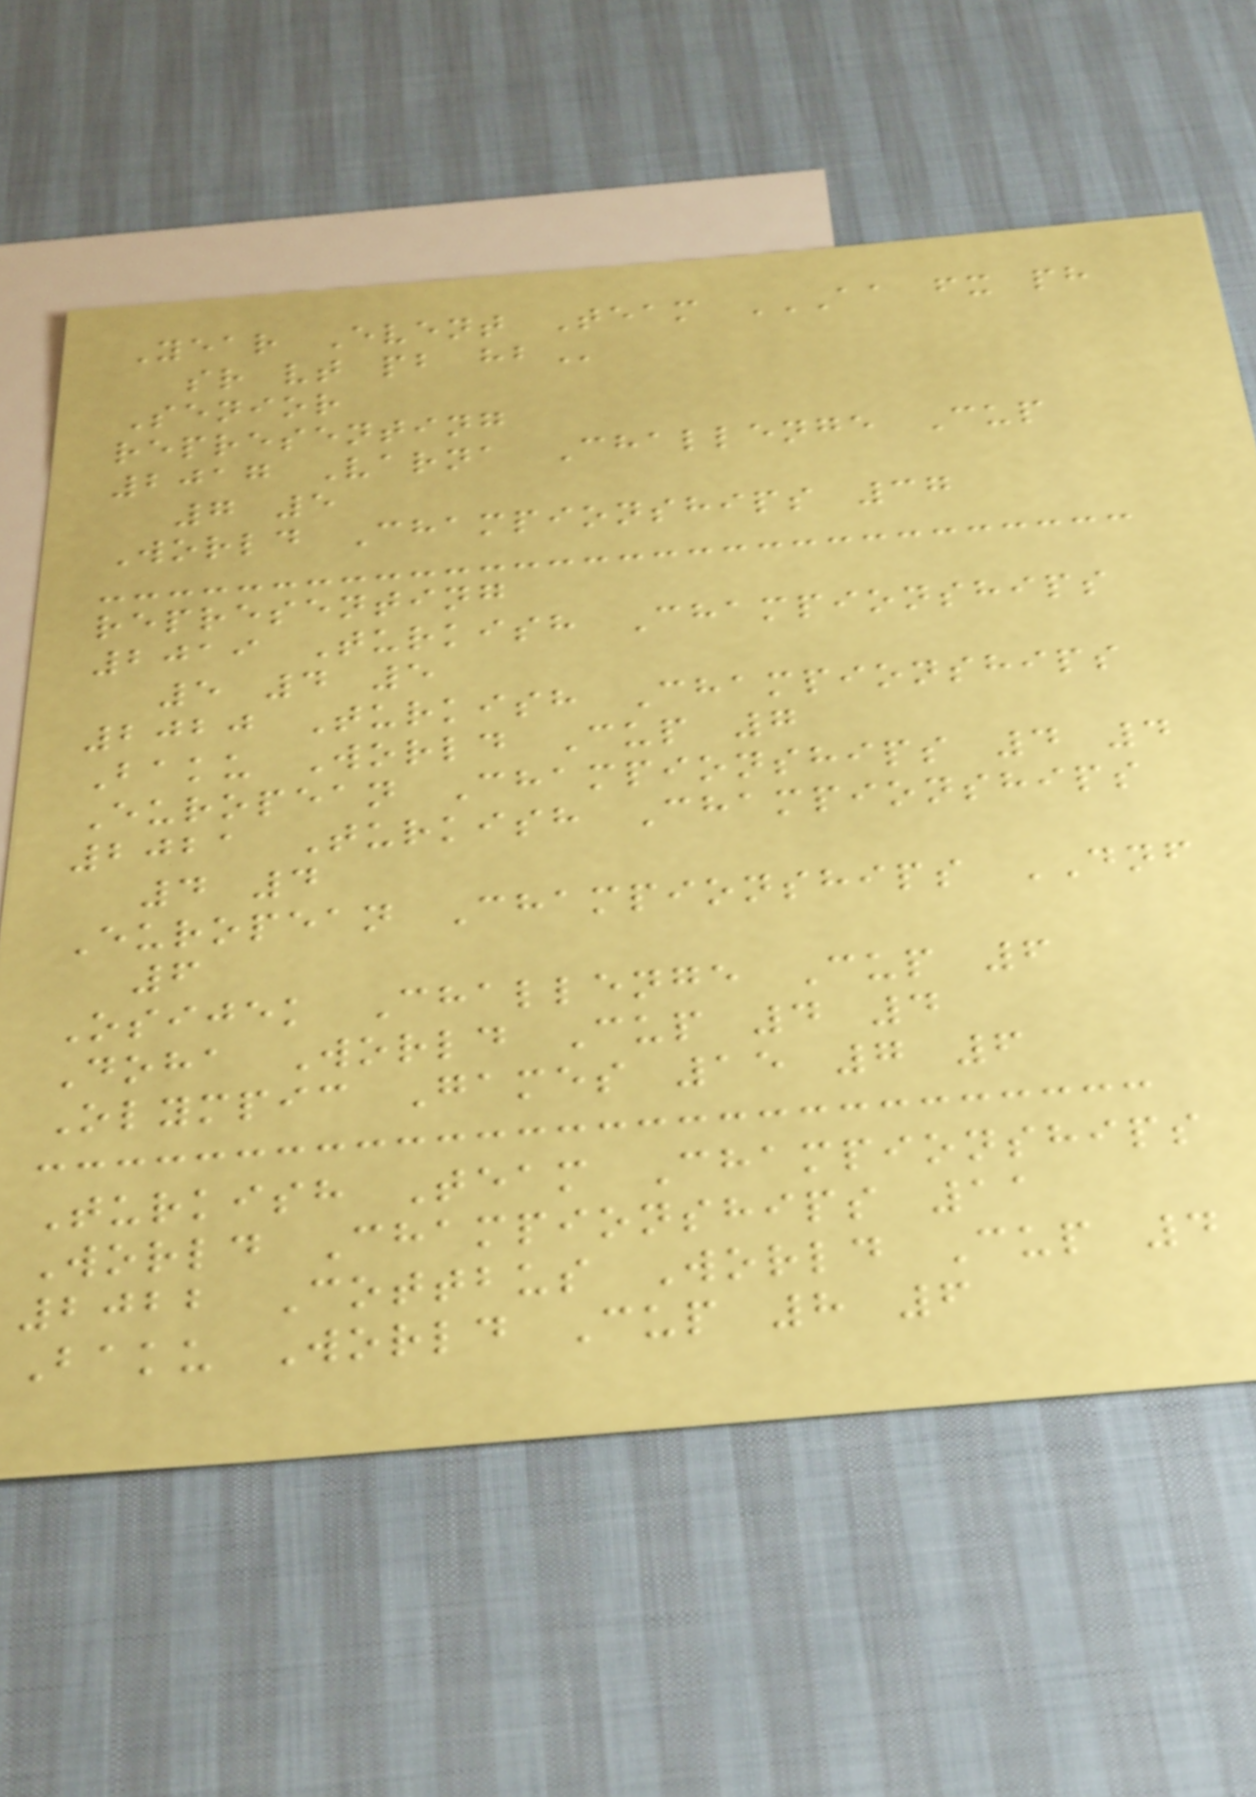Year Event Team AA FX PH
SR VT PB HB
Senior
representing
2017 Varna Challenge Cup
7 5
World Championships 37
representing
2019 Turkish Championships
5 4 5
2020 Turkish Championships
Baku World Cup 7
European Championships 4 4
2021 Turkish Championships
4 4
European Championships DNF
6
Osijek Challenge Cup 6
Doha World Cup 4 4
Olympic Games 15 7 6
Turkish Team Championships
World Championships 11
2022 Cottbus World Cup 4
Baku World Cup 8 6
